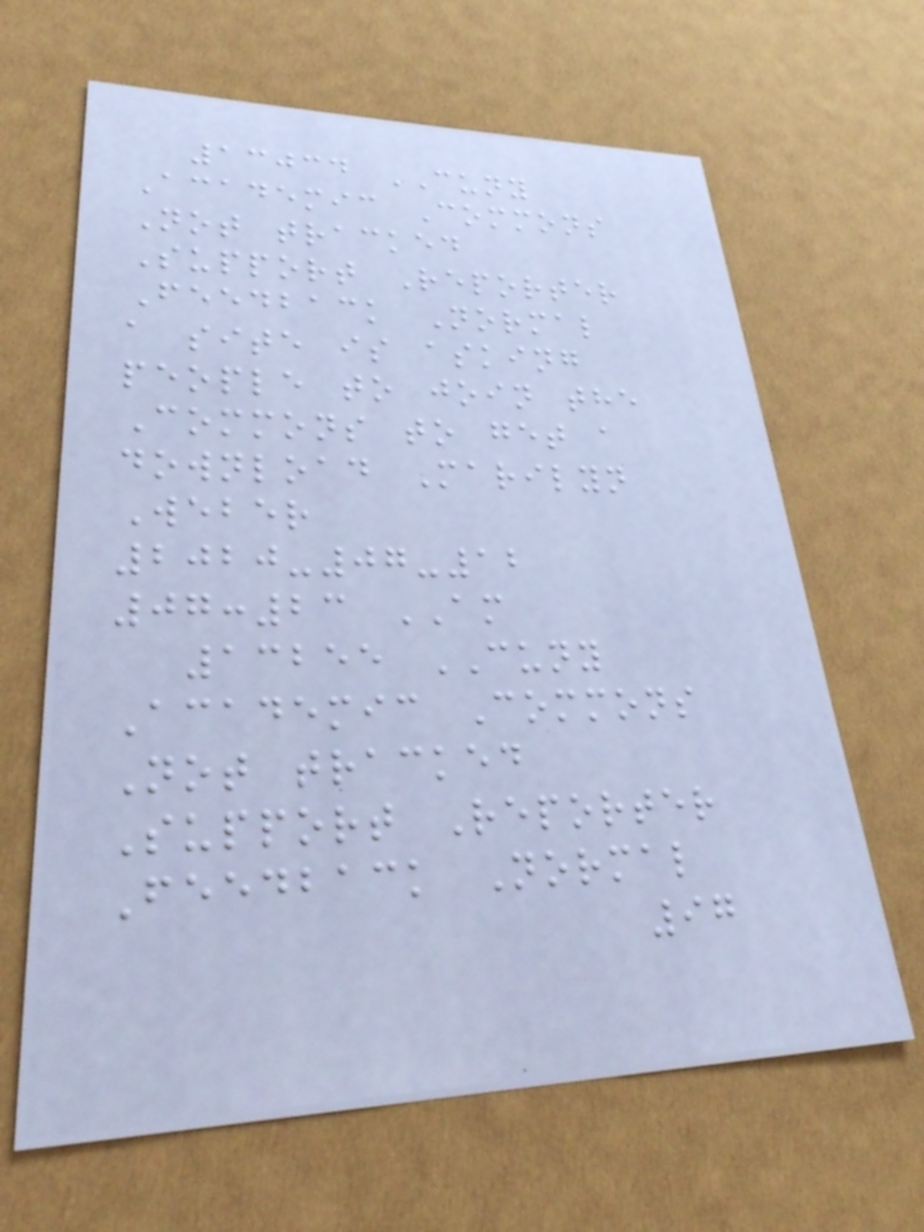13034 CUNY
Academic Commons
Not tracked
Support Reporter
Feedback Normal
a site is asking
people to join the
Commons to get a
download Marilyn
Weber
2020-07-12
07:23 AM
13255 CUNY
Academic Commons
Not tracked
Support Reporter
Feedback Normal
97
